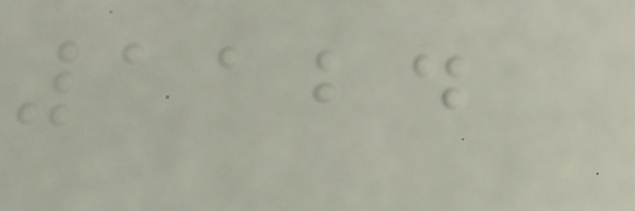1124
